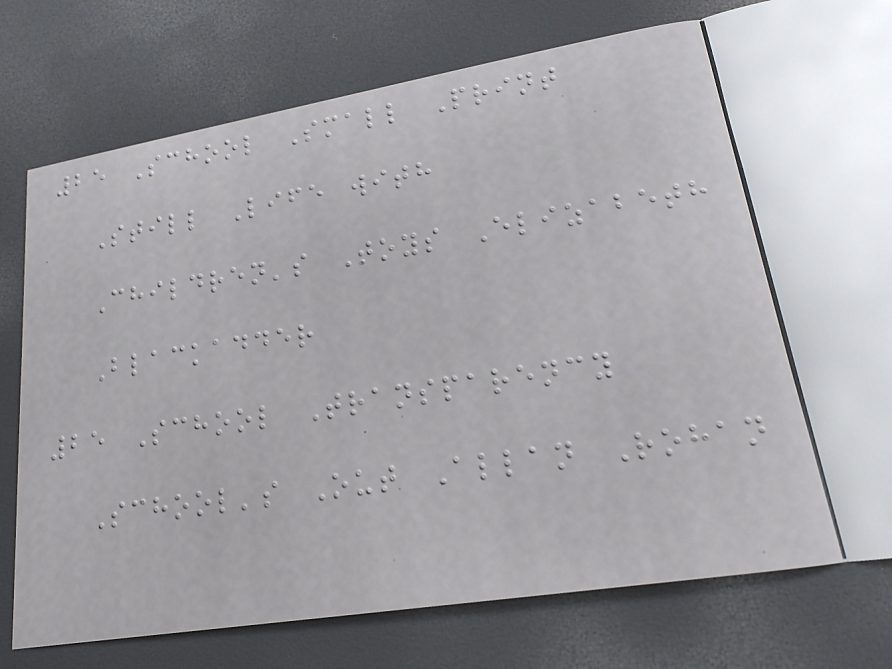25 School Small Print
Still Life with
Children's Toys Elizabeth
Blackadder
25 School Transparency
School's Out Allan Rohan
